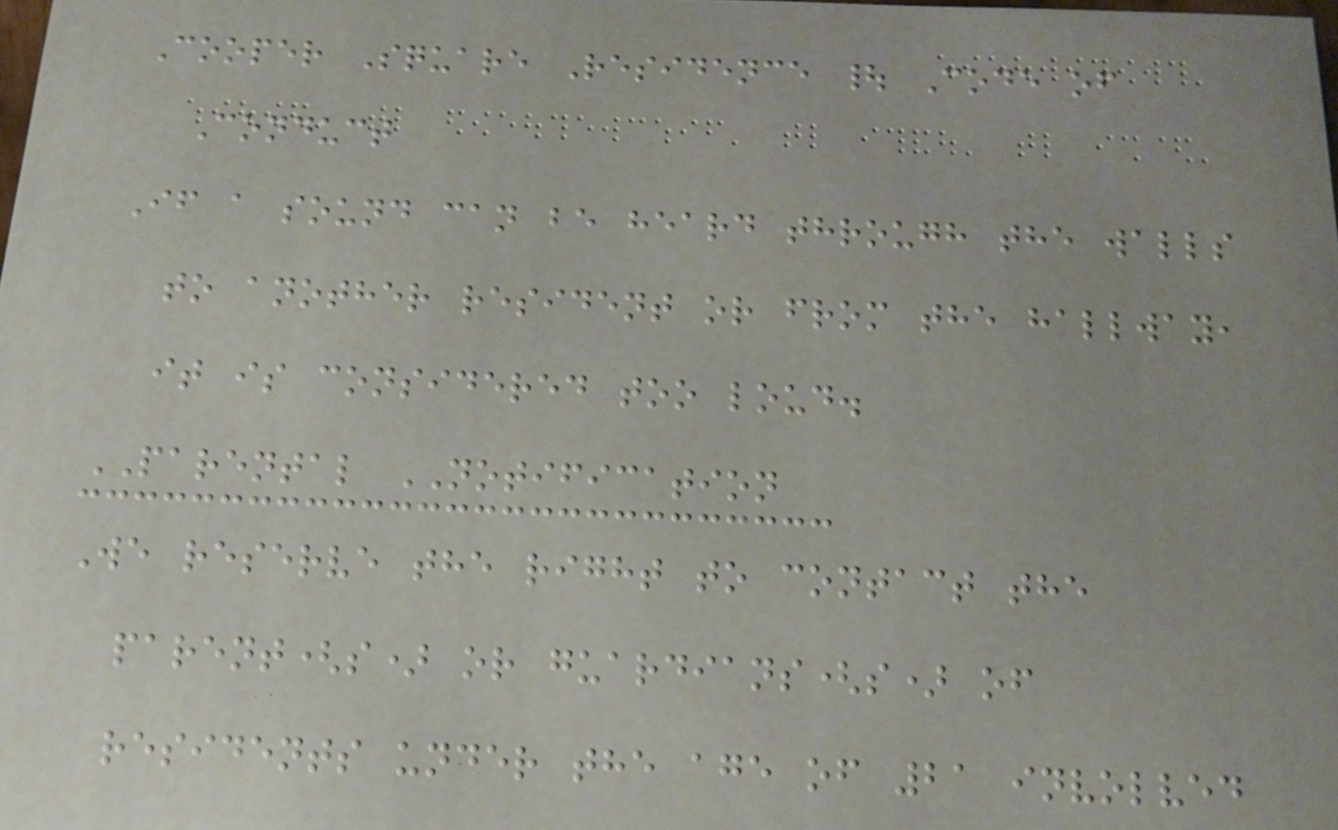Cooper Square Residence | Code of
Conduct
If a sound can be heard through the walls
to another resident or from the hallway,
it is considered too loud.
PARENTAL NOTIFICATION
We reserve the right to contact the
parent(s) or guardians(s) of
residents under the age of 21 involved
